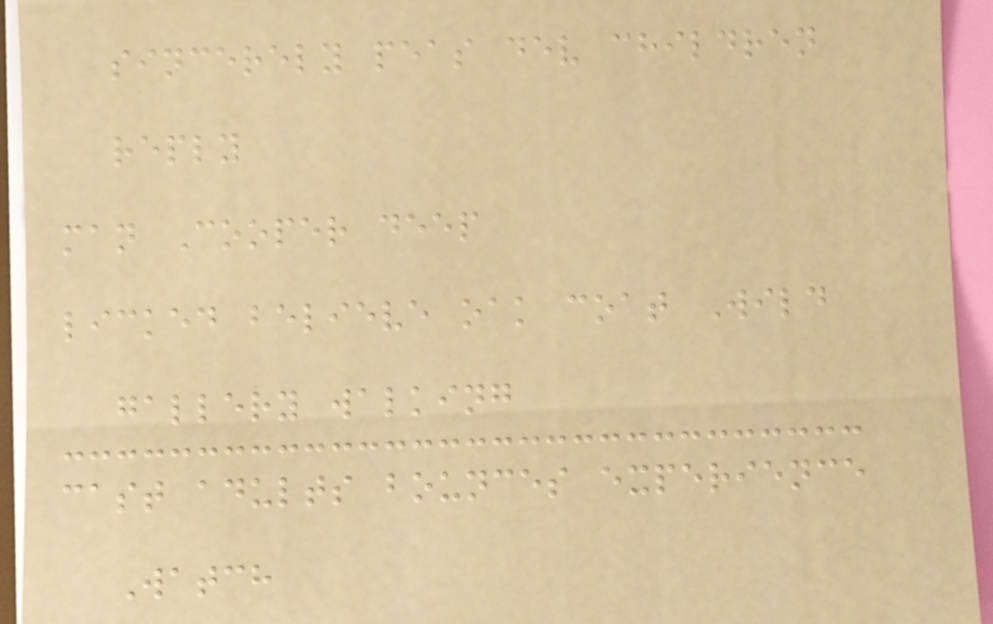sincerely peas dev children
reply
man Cooper deep
licked believe oak coat Wild
gallery walking
cast adults bounces experience
Watch
